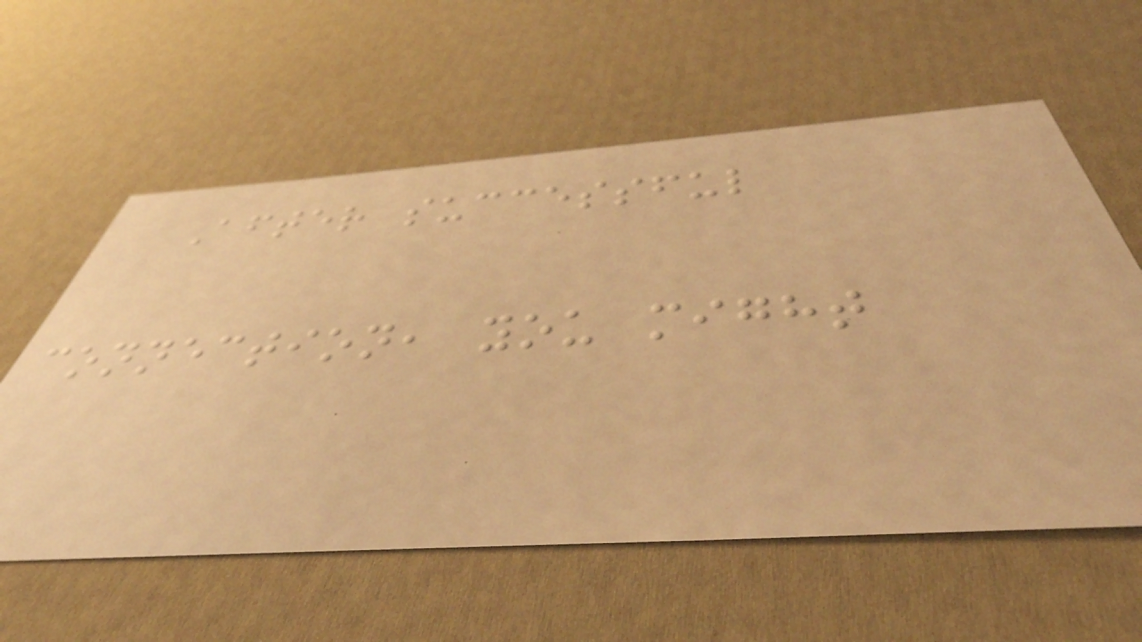After successful
connection, you might
